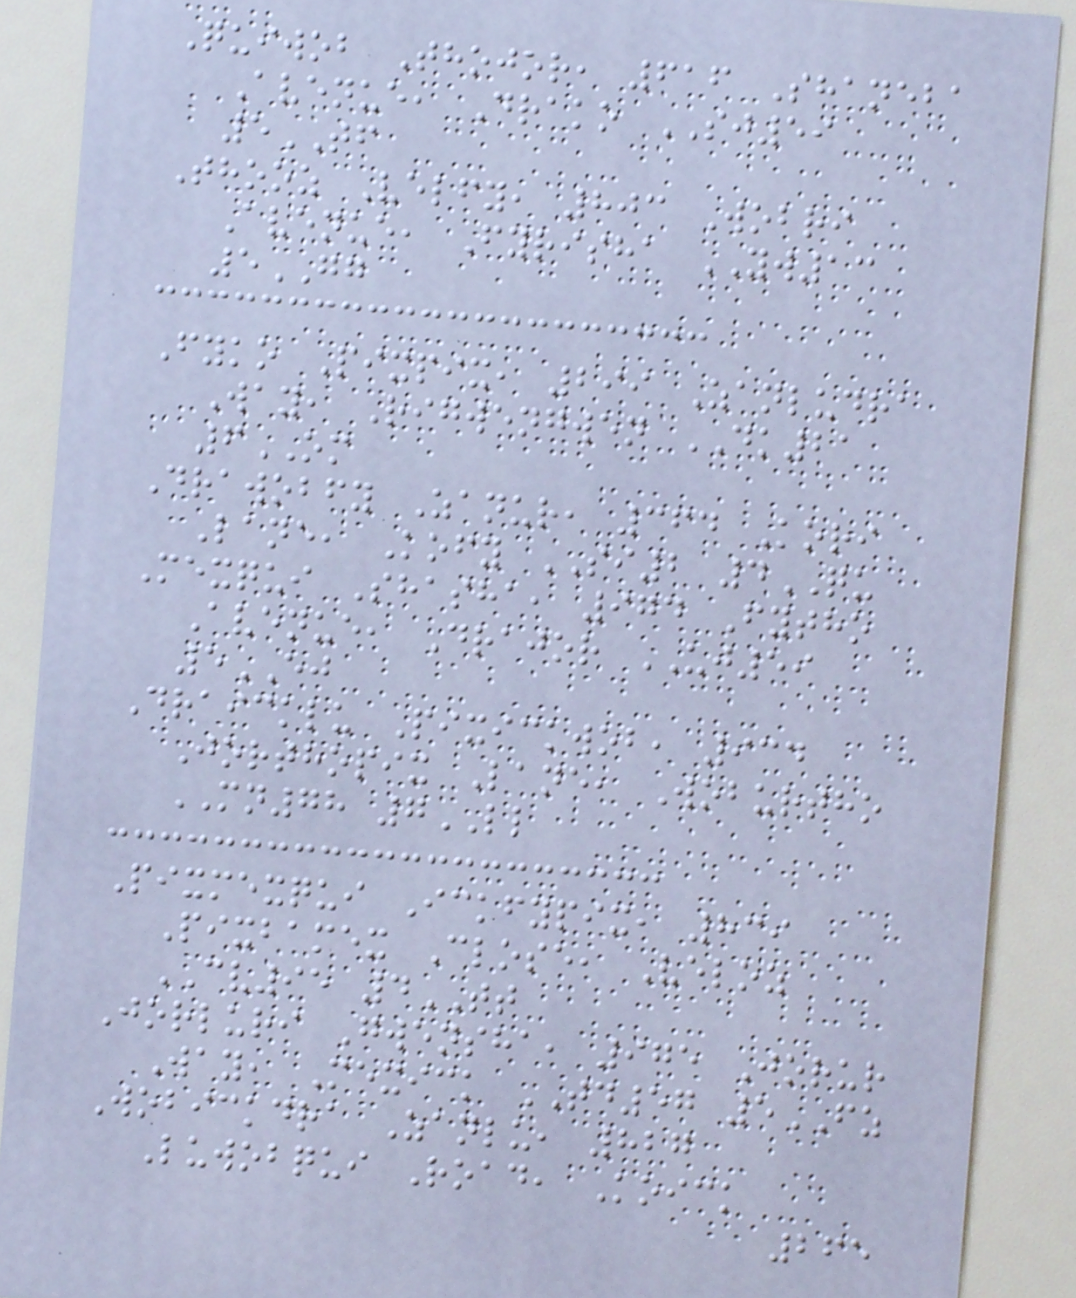Quiwob Thojor, 616 Shaneba
Avenue, Drako SJ59
5TF
Thooz Velfy, 803 Wobri
Avenue, Fyrisha YW13
5GG
Fyko Pixpix, 299 Zanludra
Way, Rigwengwen DK21
6OM
Drawobfy Zanur, 364 Kori
Lane, Kofy SI2 4QU
Mexqui Shasha, 974 Fytho
Avenue, Drajor UJ59
5EJ
Draicklu Pixickwob, 934
Jorthopix Lane, Woburtho
MN78 7LL
Pixmexqui Ickfypix, 839
Pixbamex Close, Veloz
CV95 4TT
Jorluri Gwensha, 975 Jorur
Way, Mexick TD57 5FZ
Wobickdra Zanlu, 827
Luwobqui Road, Koick
265
